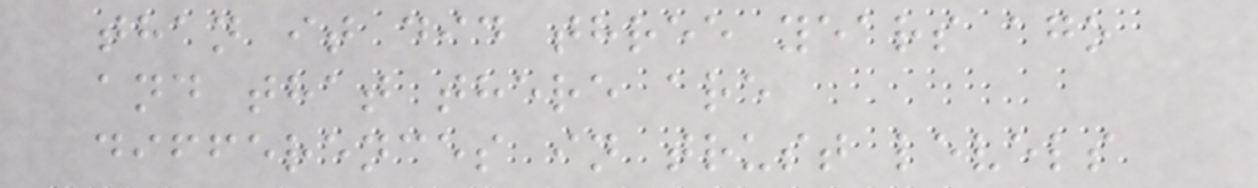than it did three years ago
and that there are
differences in trust levels
